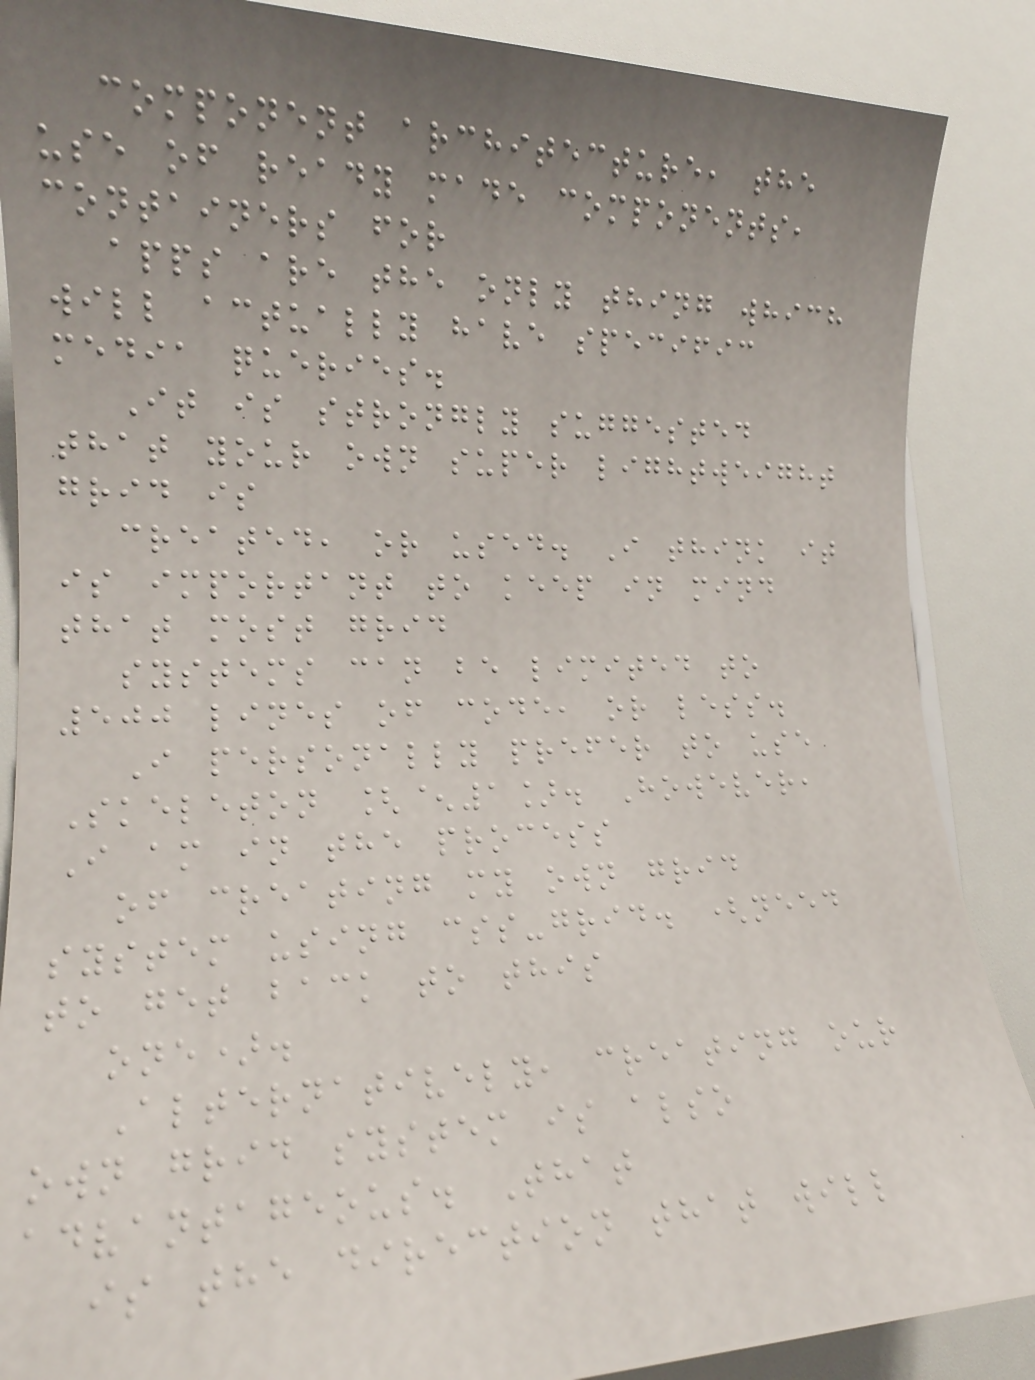component architecture, the
use of ready made components,
containers for
apps are the only thing which
will actually have specific
media queries.
It is strongly suggested
that your own super lightweight
grid is
created, or used. I think it
is important to keep in mind
that most grid
systems can be limited to
500 lines of code, or less.
I personally prefer to use
Skeleton [^1]. However,
I am in the process
of creating my own grid
system using css-grid. (need
to get back to this
one).
Alternatively, creating our
own grid system is also
advantageous. That
is the direction that will
